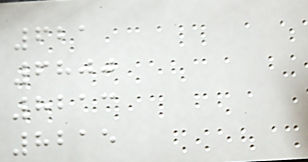621
6800
8213
8215
